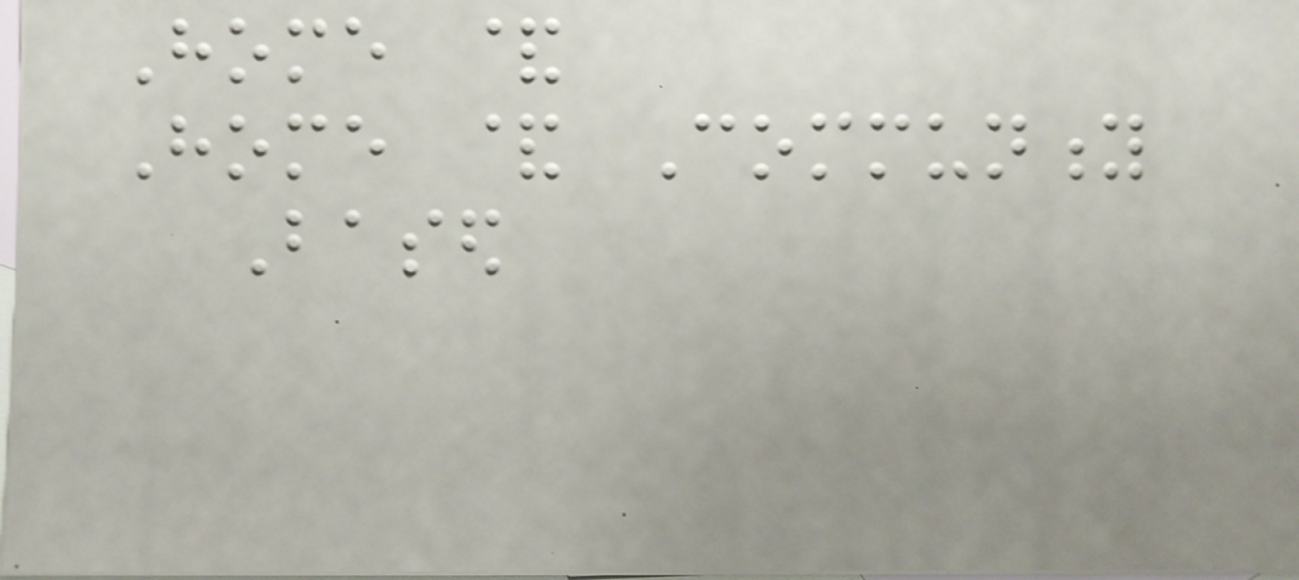Home &
Home & Community
Based
